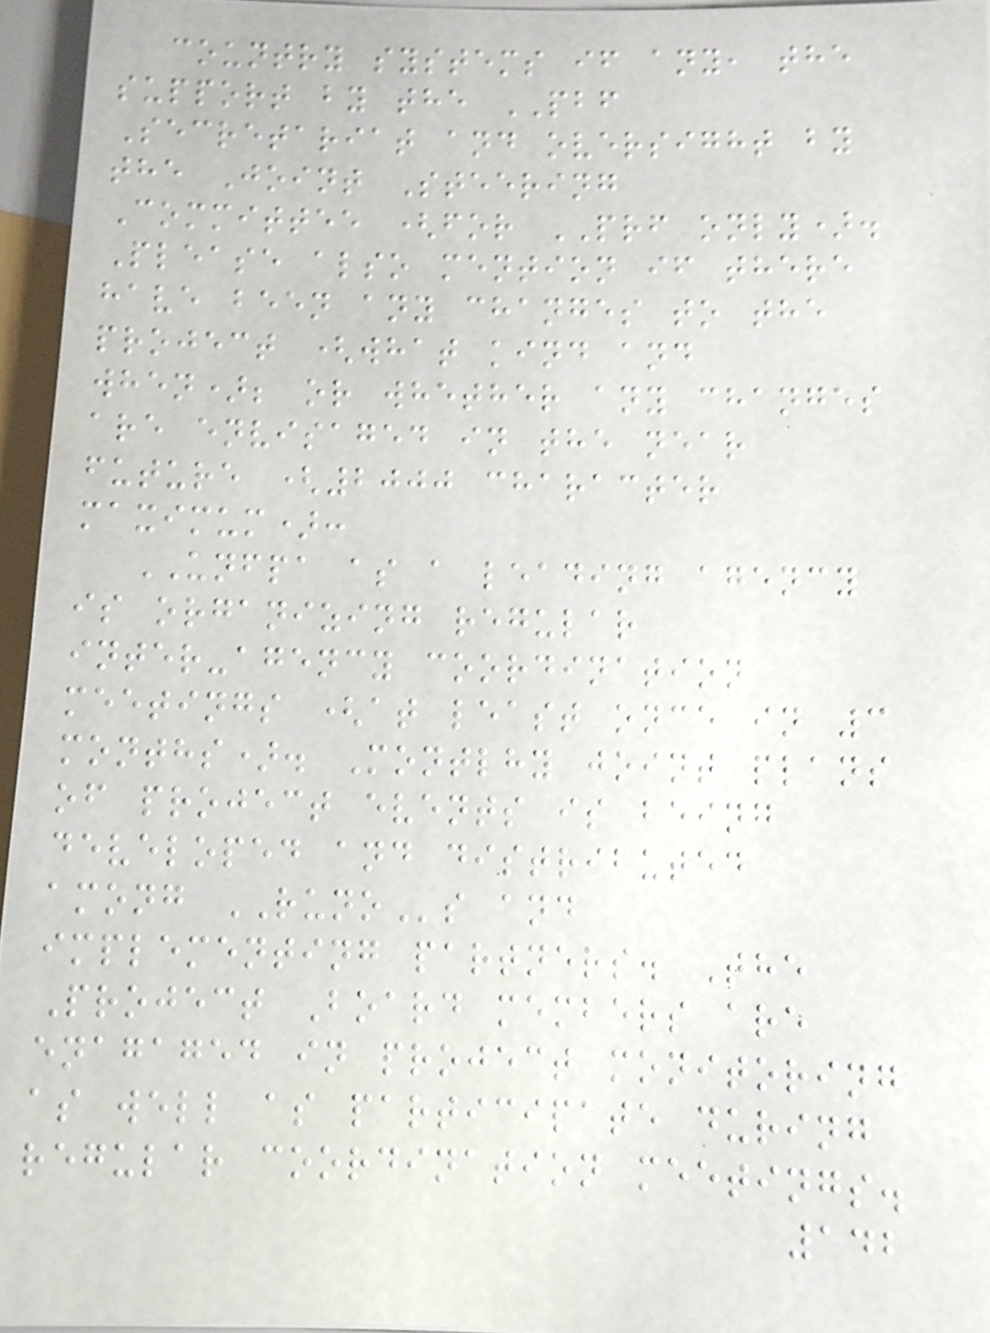country systems if any, the
support by the PBF
Secretariat and oversight by
the Joint Steering
Committee (for PRF only).
Please also mention if there
have been any changes to the
project (what kind and
when); or whether any changes
are envisaged in the near
future (2000 character
maximum):
UNFPA as a leading agency
is organizing regular
inter-agency coordination
meetings (at least once in 3
months). Montlhy joint plans
of project events is being
developed and distributed
among RUNOs and
implementing partners. The
Project Board members are
enagaged in project monitoring
as well as participate during
regular coordination meetings.
142
